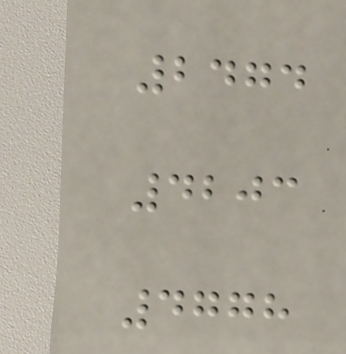2474
4203
4778
